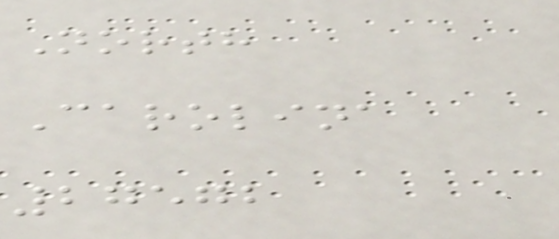North
Carolina
27572
